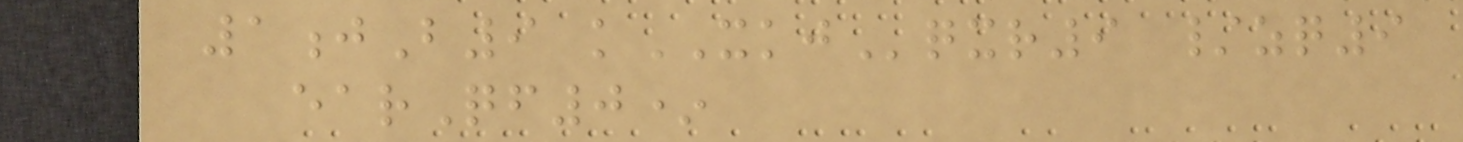1jB9 kXKJqxr9 /zq9
earQf0*
